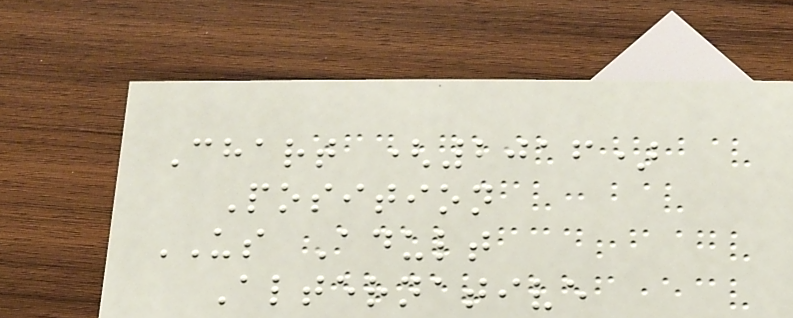Chart (2016)
Position
US Adult
Alternative
